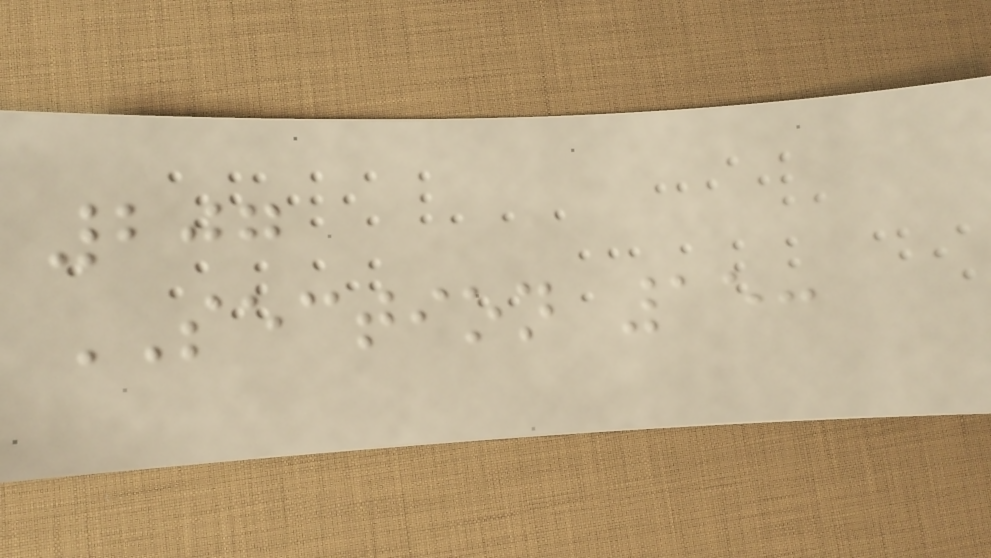207
SECTION 15:
